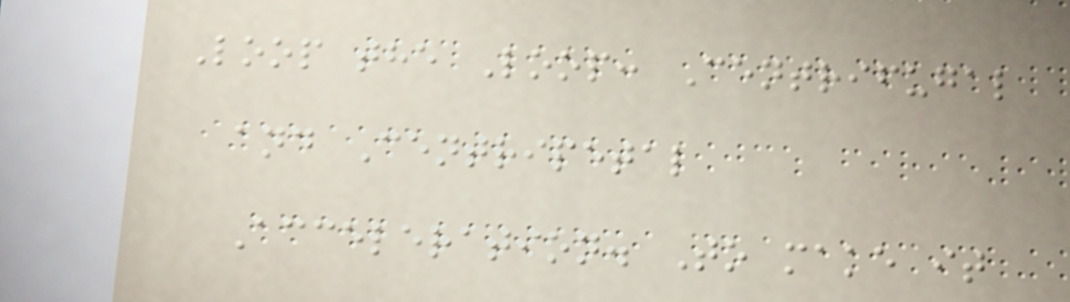Loop the Loop: Centrifugal
and Centripetal
Acceleration. To make it
